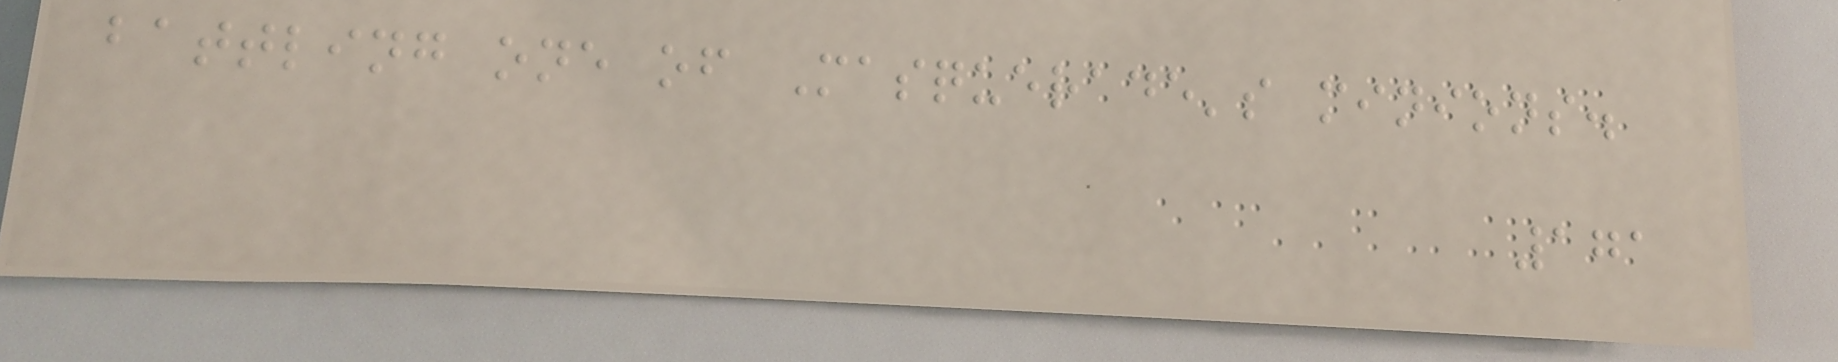battling one of Masquerade's minions.
171
